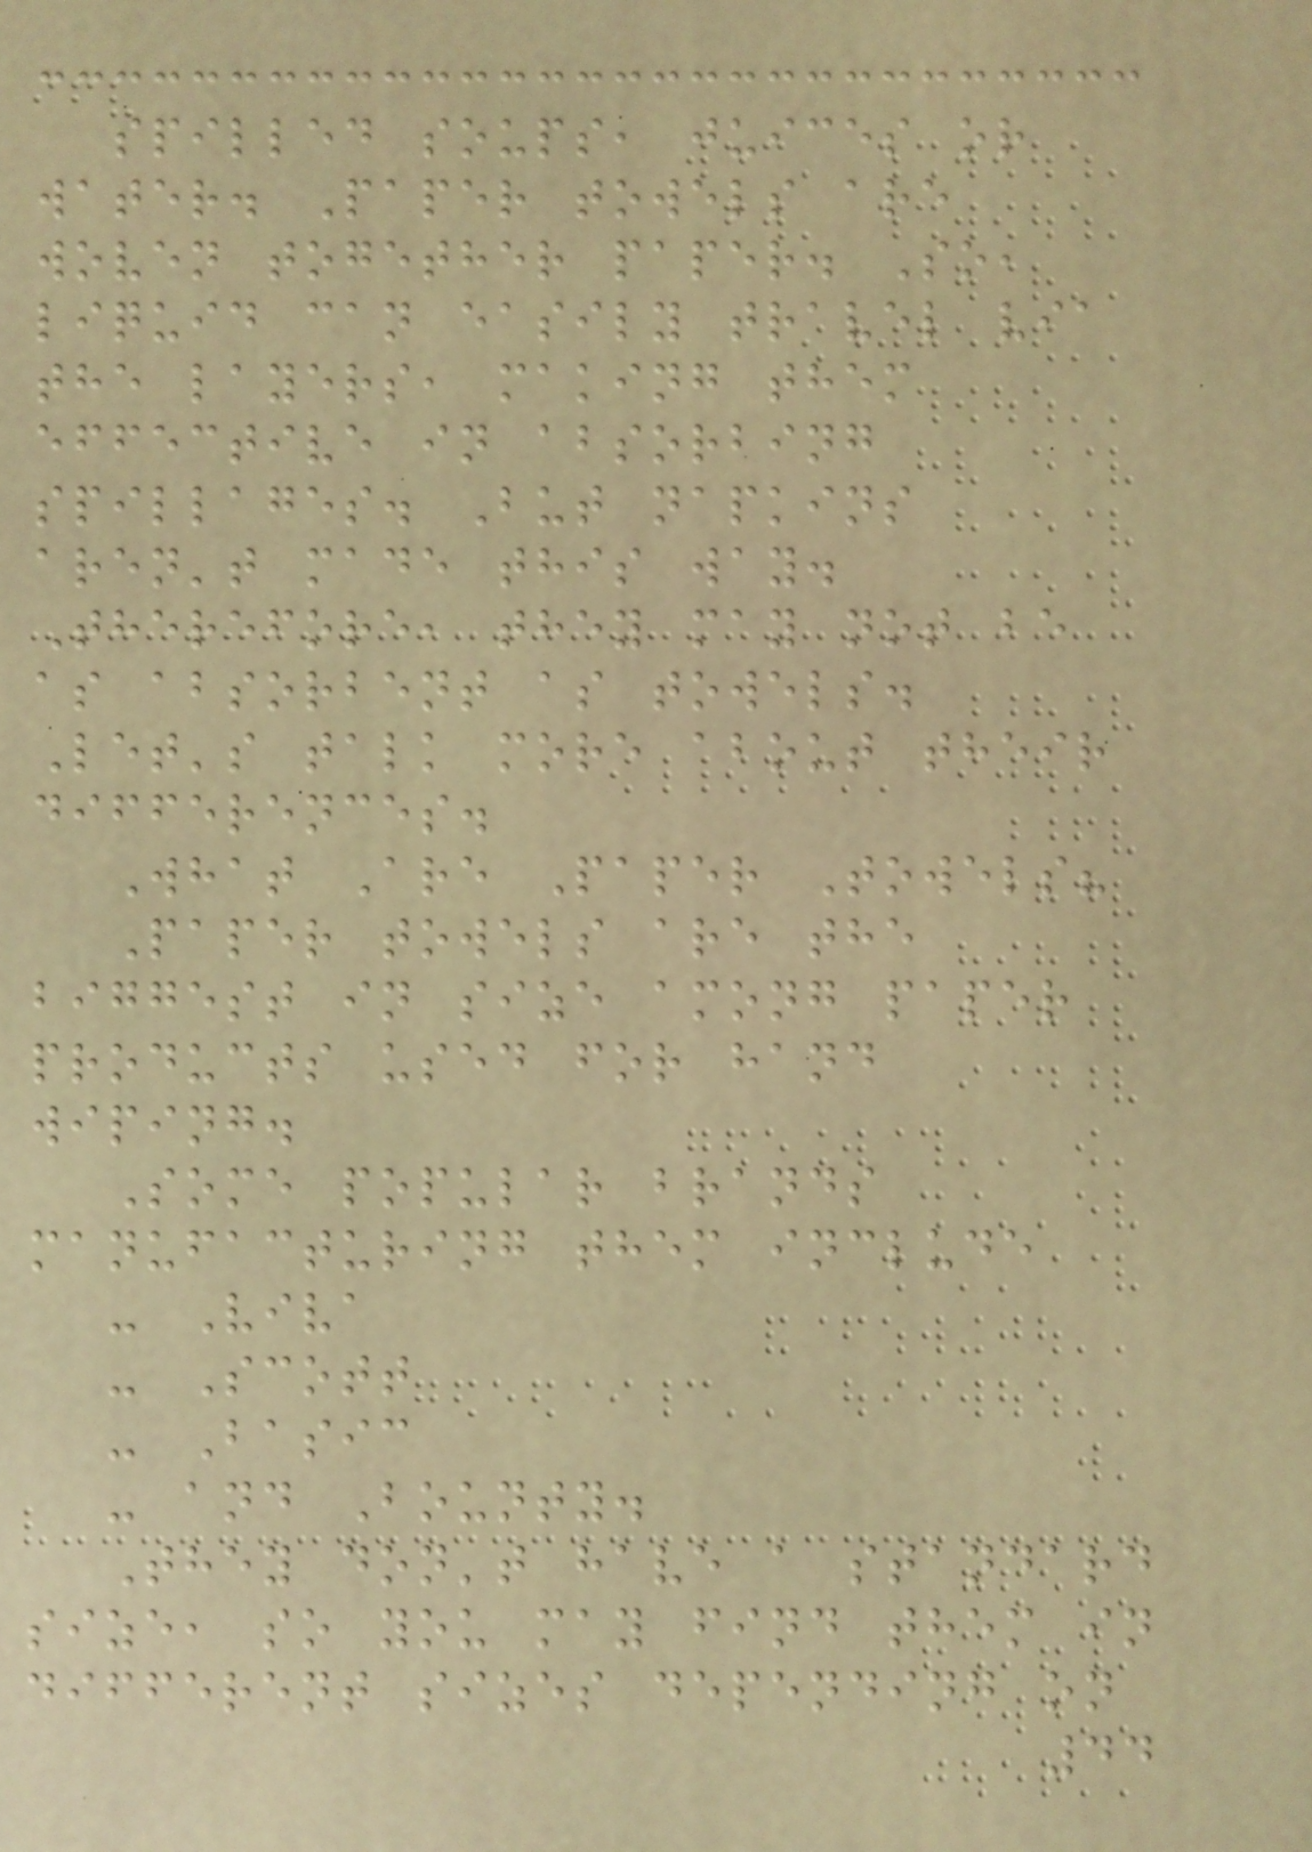spilled soups, juices or
water. Paper towels are
woven together paper. So,
liquid can easily travel via
the layers, making them
effective in absorbing
spillages. But napkins
aren't made this way.
Therefore, they may not be
as absorbent as towels.
Let's talk more about their
differences.
What Are Paper Towels?
Paper towels are the
biggest in size among paper
products used for hand
wiping.
Some popular brands
manufacturing them include
- Viva
- Scott
- Basic
- and Bounty.
They don't have a standard
size, so you may find them in
different sizes depending on
44
